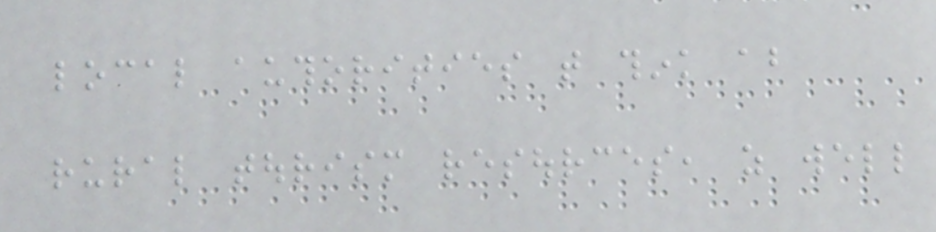local authorities that think about
rural tourism resources, as well
